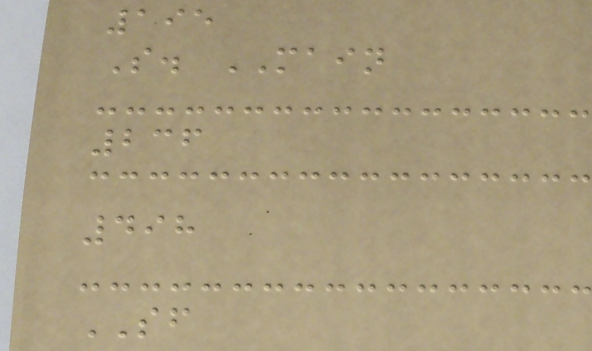195
S. MAIN
236
498
SF
